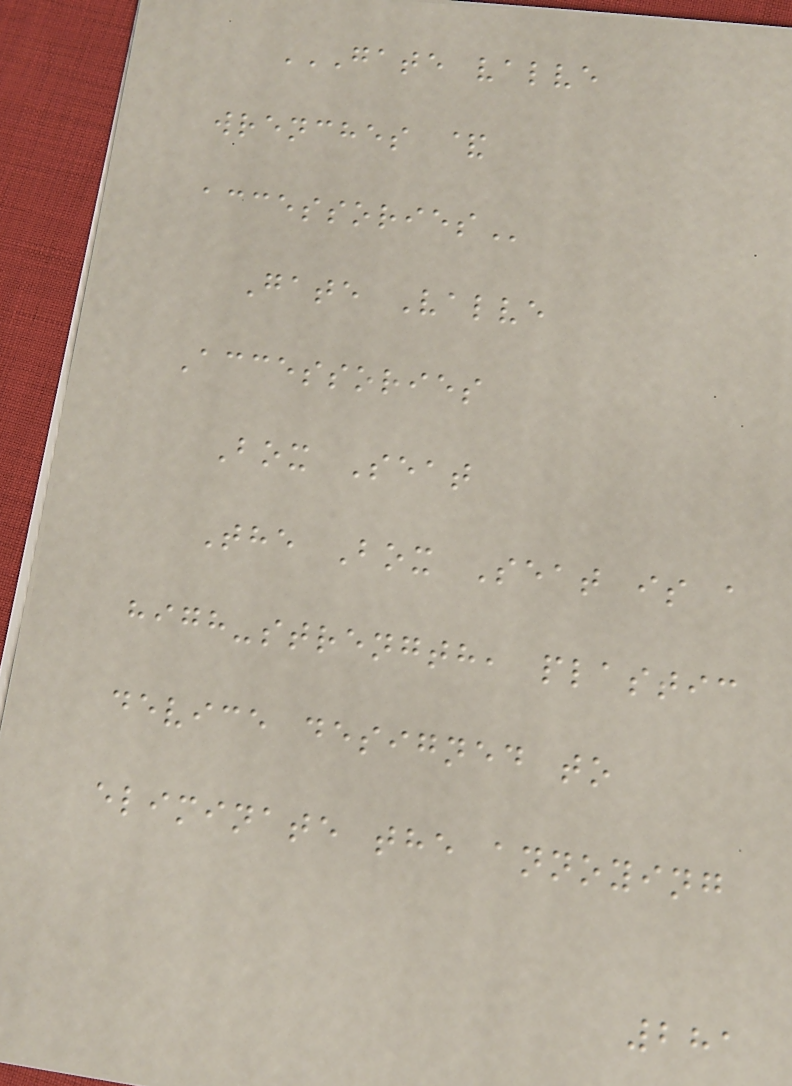GATE VALVE
WRENCHES &
ACCESSORIES
Gate Valve
Accessories
Box Seat
The Box Seat is a
high-strength, plastic
device designed to
eliminate the annoying
281
